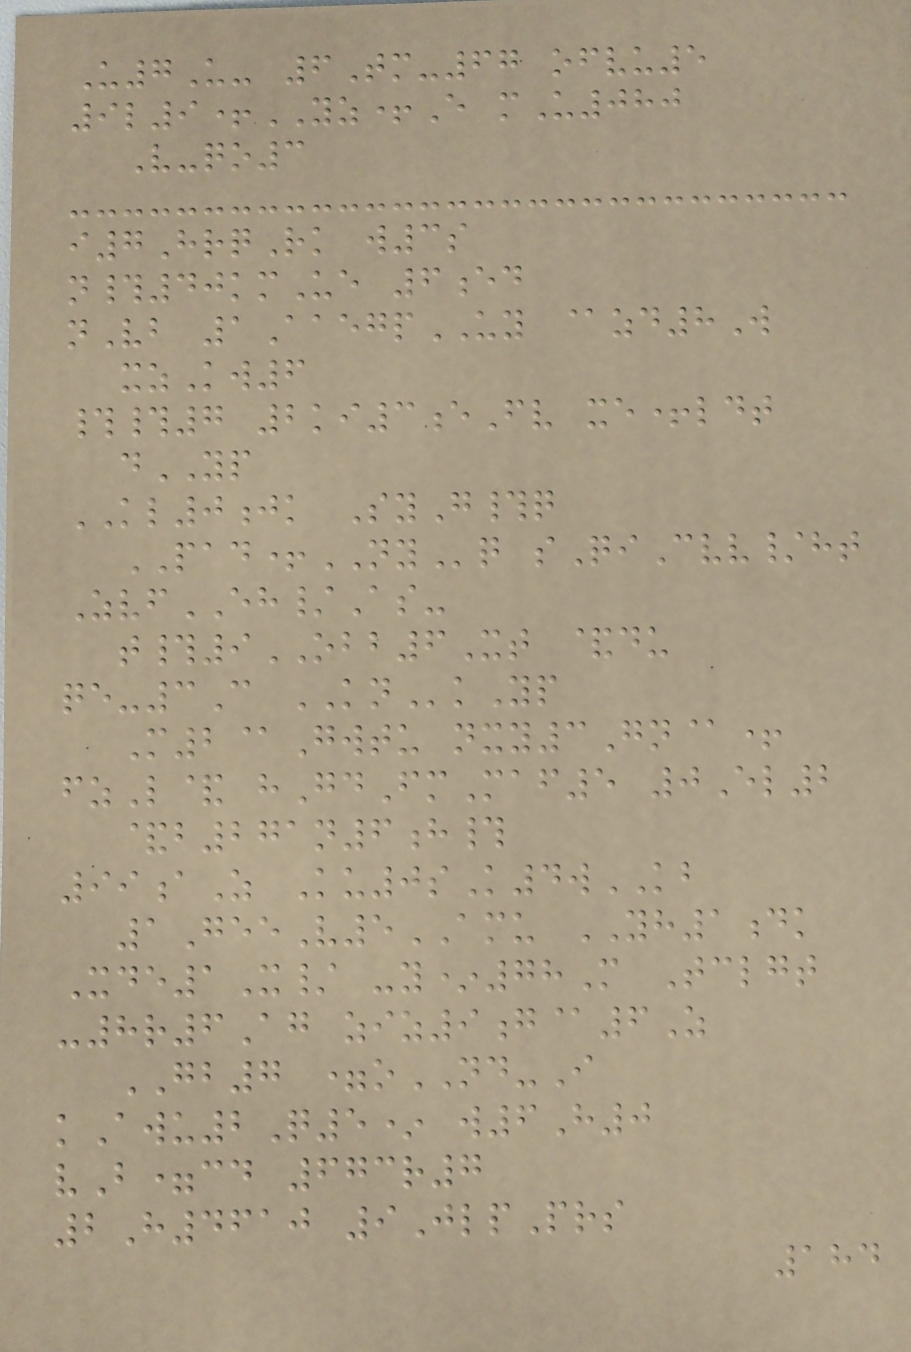U7U- 6Tm-67 ofvu5
9l9+YZ+E mU080
V-qo3
i7HrqRk w3s
n#40kmUe 6ed
nVb 1AaegpUY @zd8W
xzKw6
##7 2ki3eFv xe+ldt
dYP
KL0jk SyG#q
PAD+NYq sQiCvv/ht
ZvfEH/As-
t#9OBB6Xt &du
qe-3C KNkYp
M2@Gwtu nxy3Gn@+
fzL& hGdFmMaf5 0El2
&b271n6h#
99aZ Ku0sK4wKB
1GeeV5AMU YH1dk
Xde1X/ -y*78M Tclgt
-8r6Ag ziz9g@6Z
GB7 =oND-I
kAwu2Q5* w6H0
vB=cd 673r7
2H4610 9JlpPrs
184
